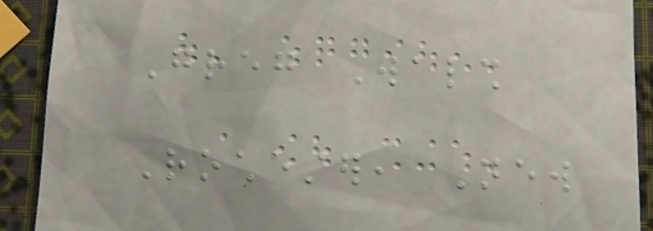Greg Walsh
Rochester, New
